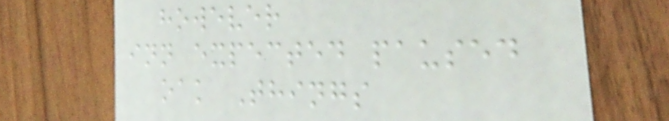however
inn expected paused
oak Things
